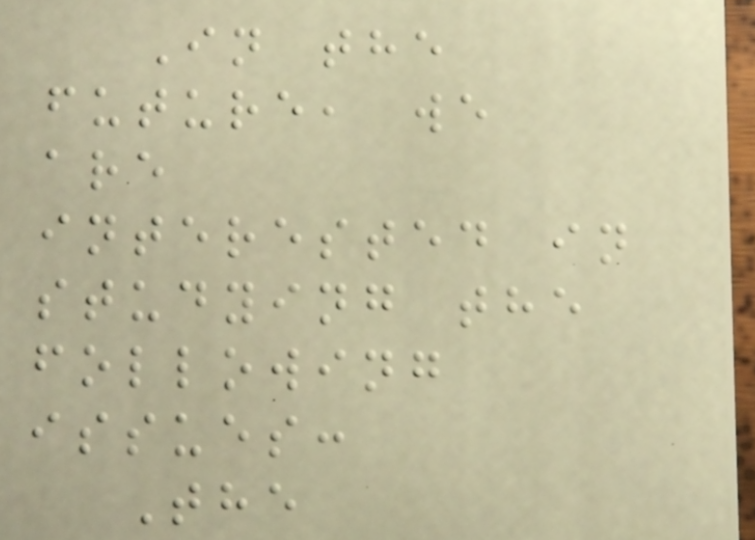In the
future, we
are
interested in
studying the
following
issues:
The
